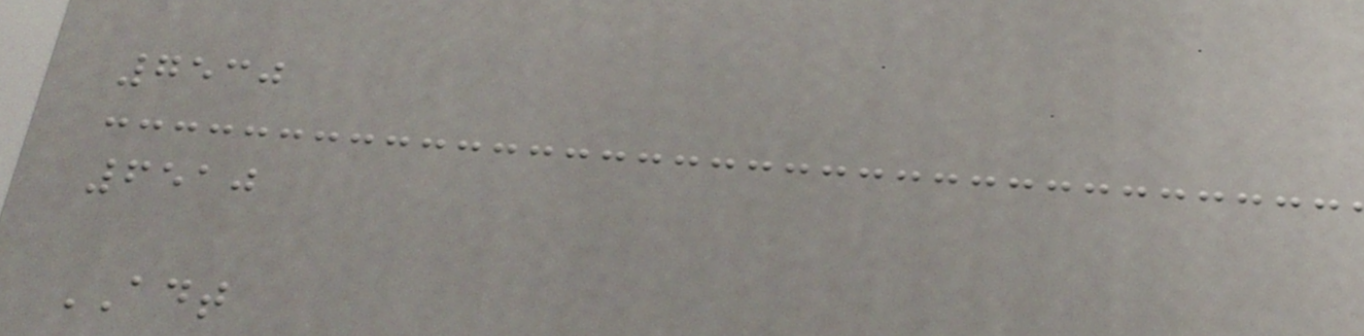7530
6510
ADT
